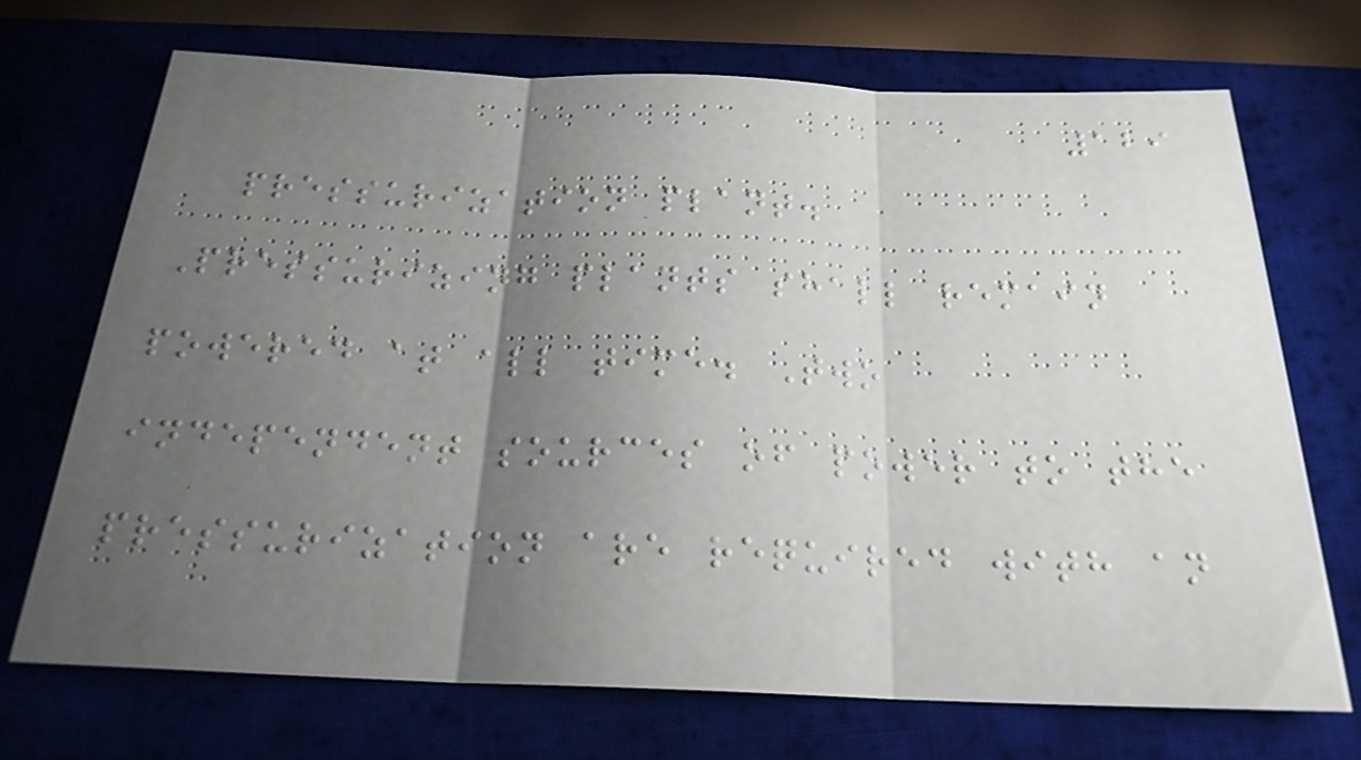129
pressurization plant.
Pressurizing plants shall remain
powered at all time. Two
independent sources of power to the
pressurization are required with an
